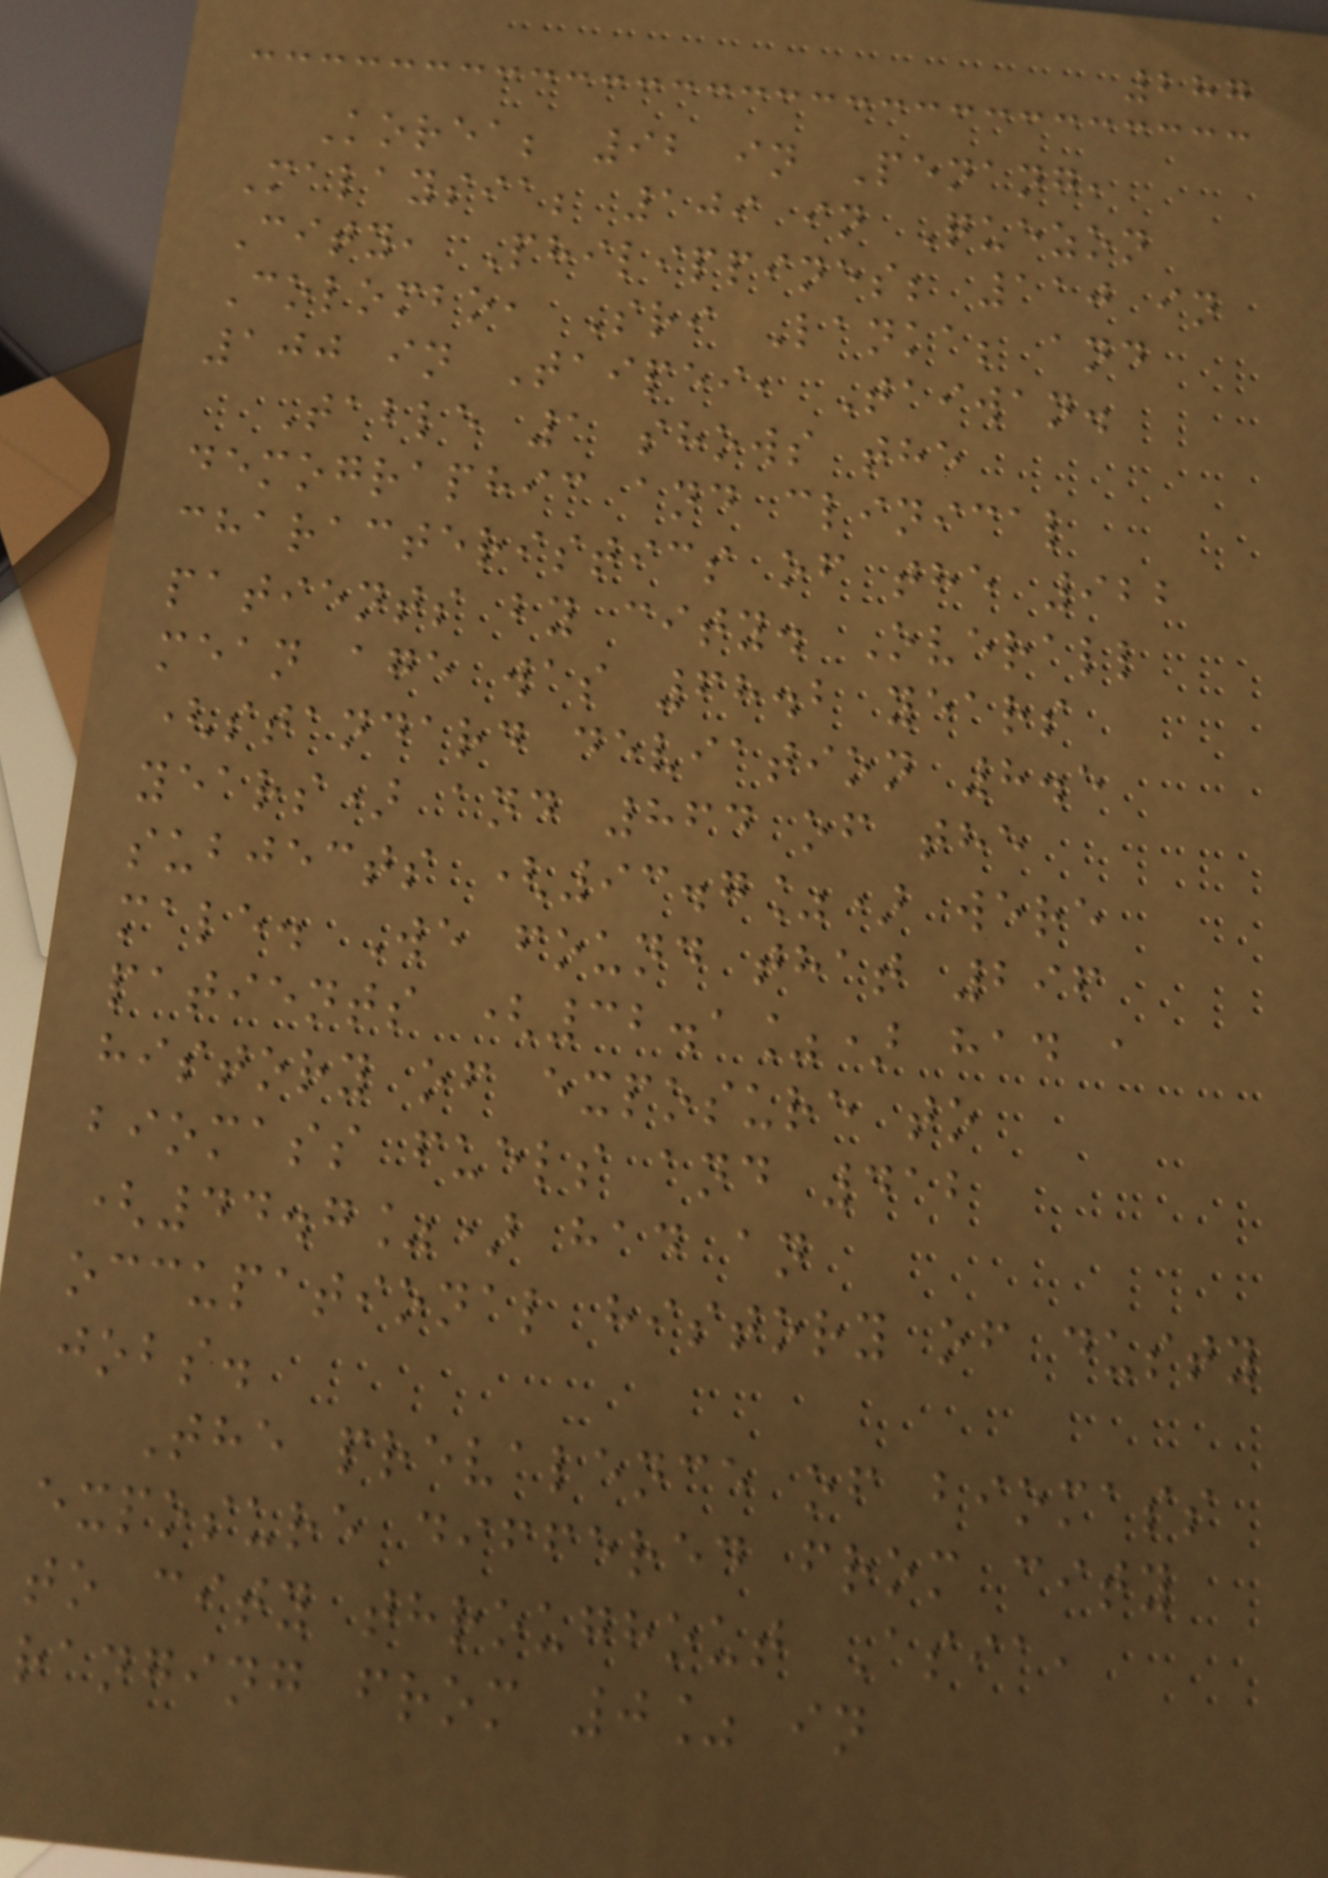287
Korea; 92 in Penang,
Malaysia; 109 in Quezon
City, Philippines; 110 in
Colombo, Sri Lanka; and
100 in Taipei, Taiwan.
Table 1 shows the
demographic and clinical
characteristics of the 922
patients by city. Overall
mean age was 68.2 years
(standard deviation 8.5
years) and 864 of the
subjects (93.7%) were
male. We found that 296
patients (32.1%) had a
history of exposure to
biomass fuels and 412
(44.7%) had an
occupational history of dusty
jobs.
The prevalence of biomass
exposure differed from city
to city throughout Asia,
ranging from 0% in
